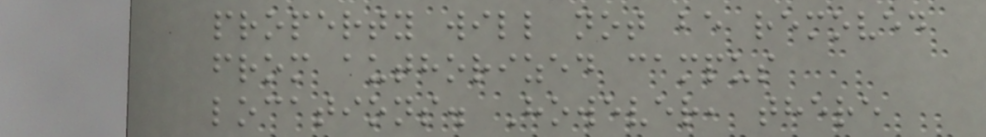property will not be removed
from authorized campus
locations. However, there
